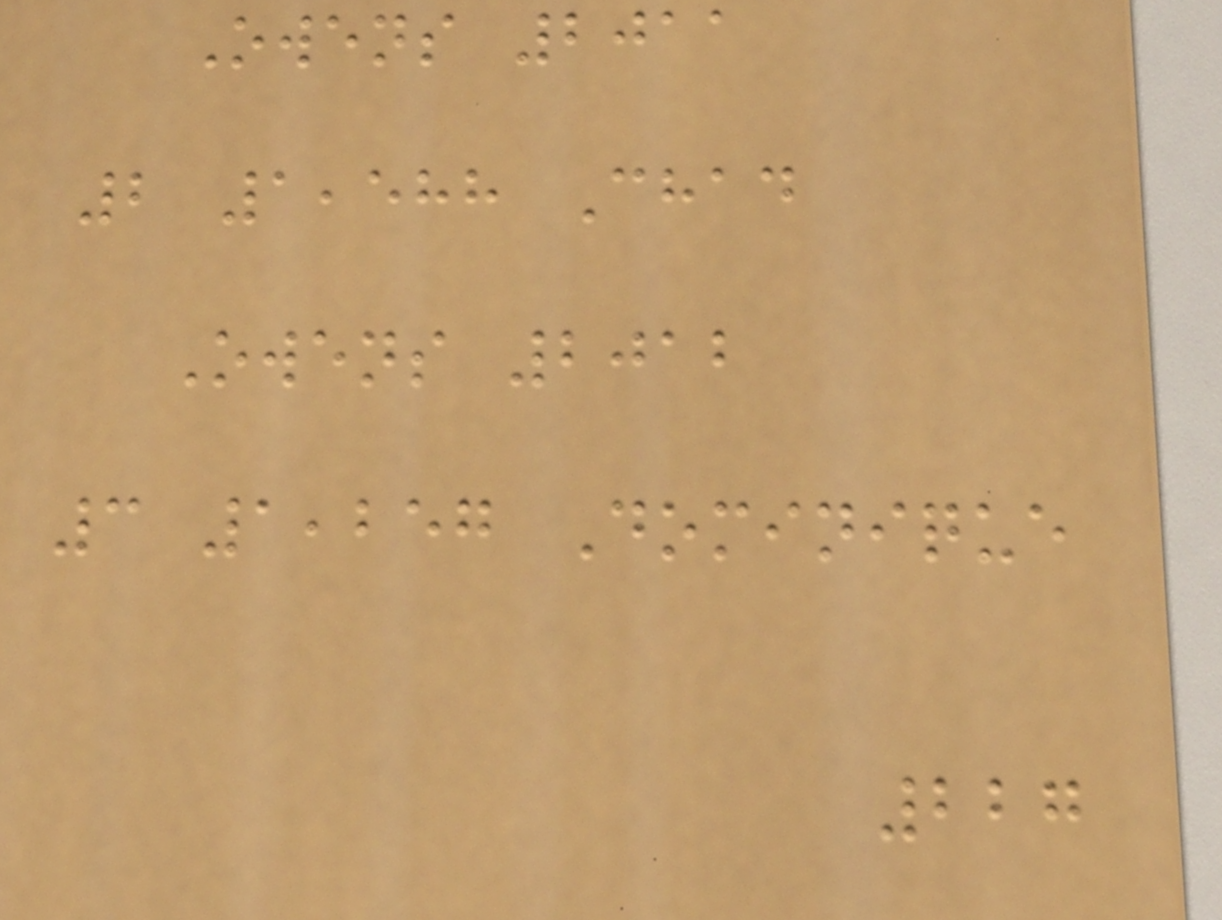Owens 2011
2 1,588 Chad
Owens 2012
3 1,257 Dominique
227
